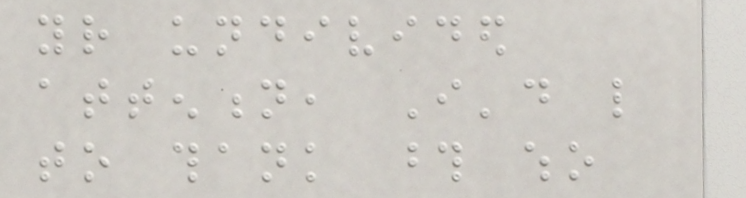your undivided
attention, I'd like
to thank those who
